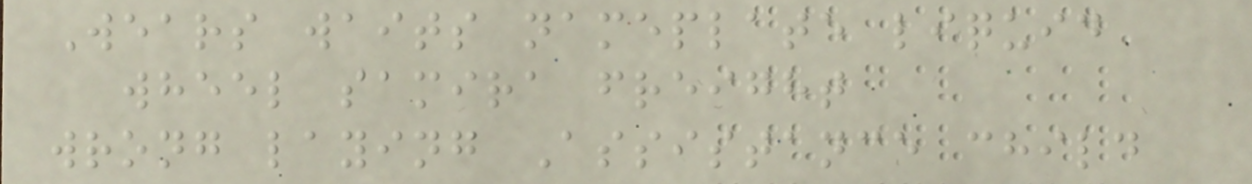Wears waits nameplate liquid
wheel samira freight
wrong laying Assistance child
